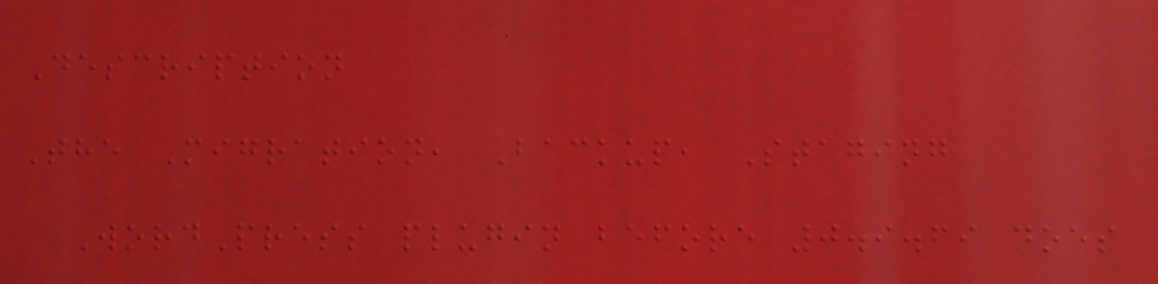Description
The Migration, Backup, Staging
WordPress plugin before 0.9.69 does
